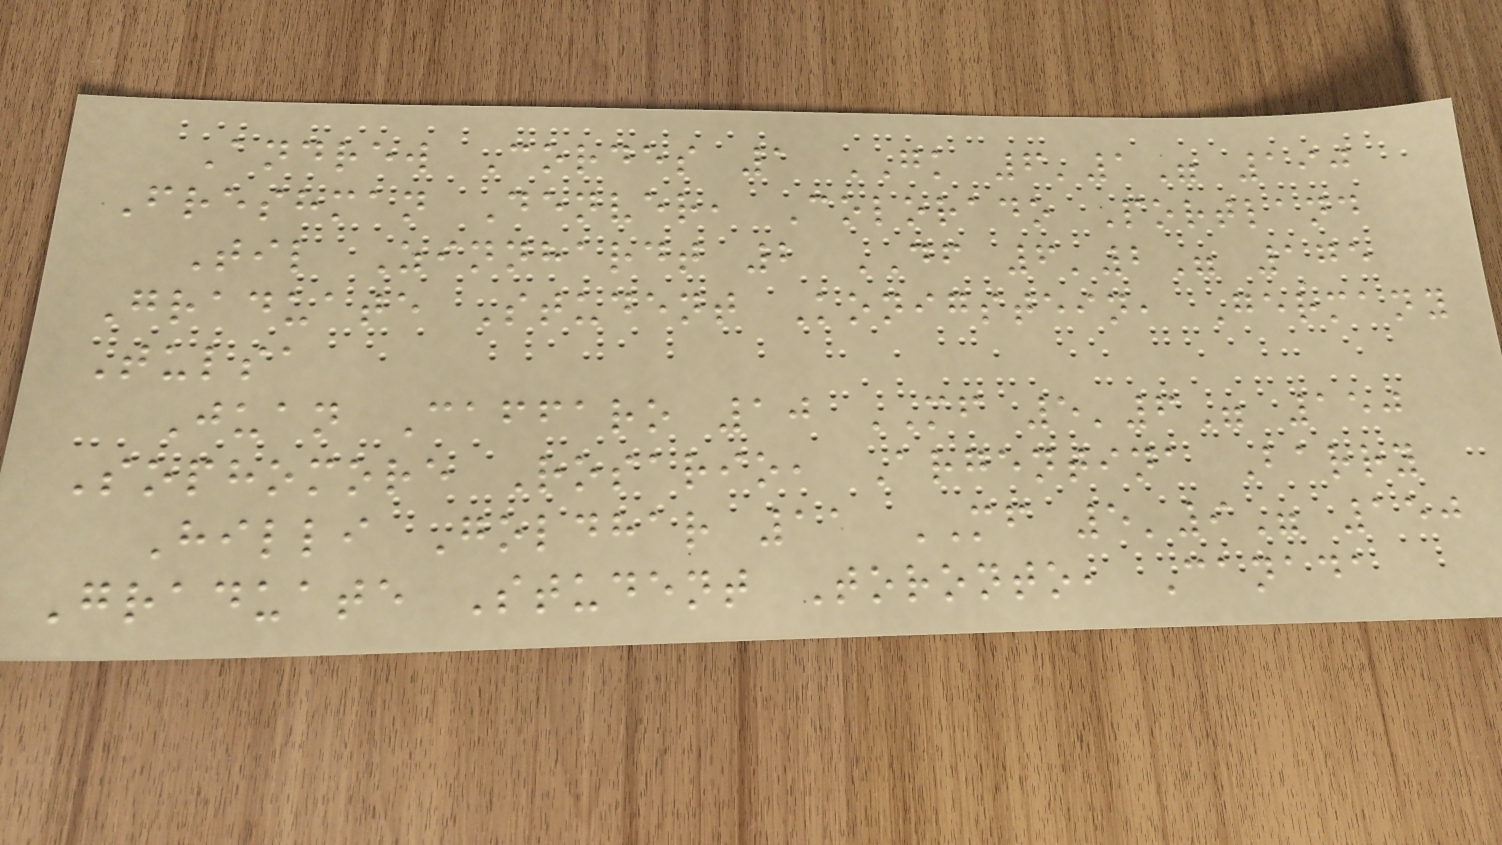Andrew Cordes 1 GK 6'1" 190
Freshman Denver, Colorado Portland
Til Zinnhardt 2 DF 6'2" 175
Graduate Student Konigstein, Germany
Tulsa
Juan Caffaro 10 MF 5'6" 150
Sophomore Rosario, Argentina Barry
Hilli Goldhar 11 MF 5'9" 150
Graduate Student Toronto, Canada
